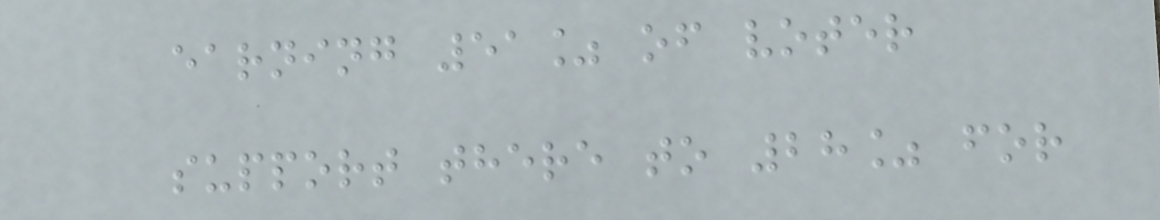earning 51% of voter
support there to 28% for
